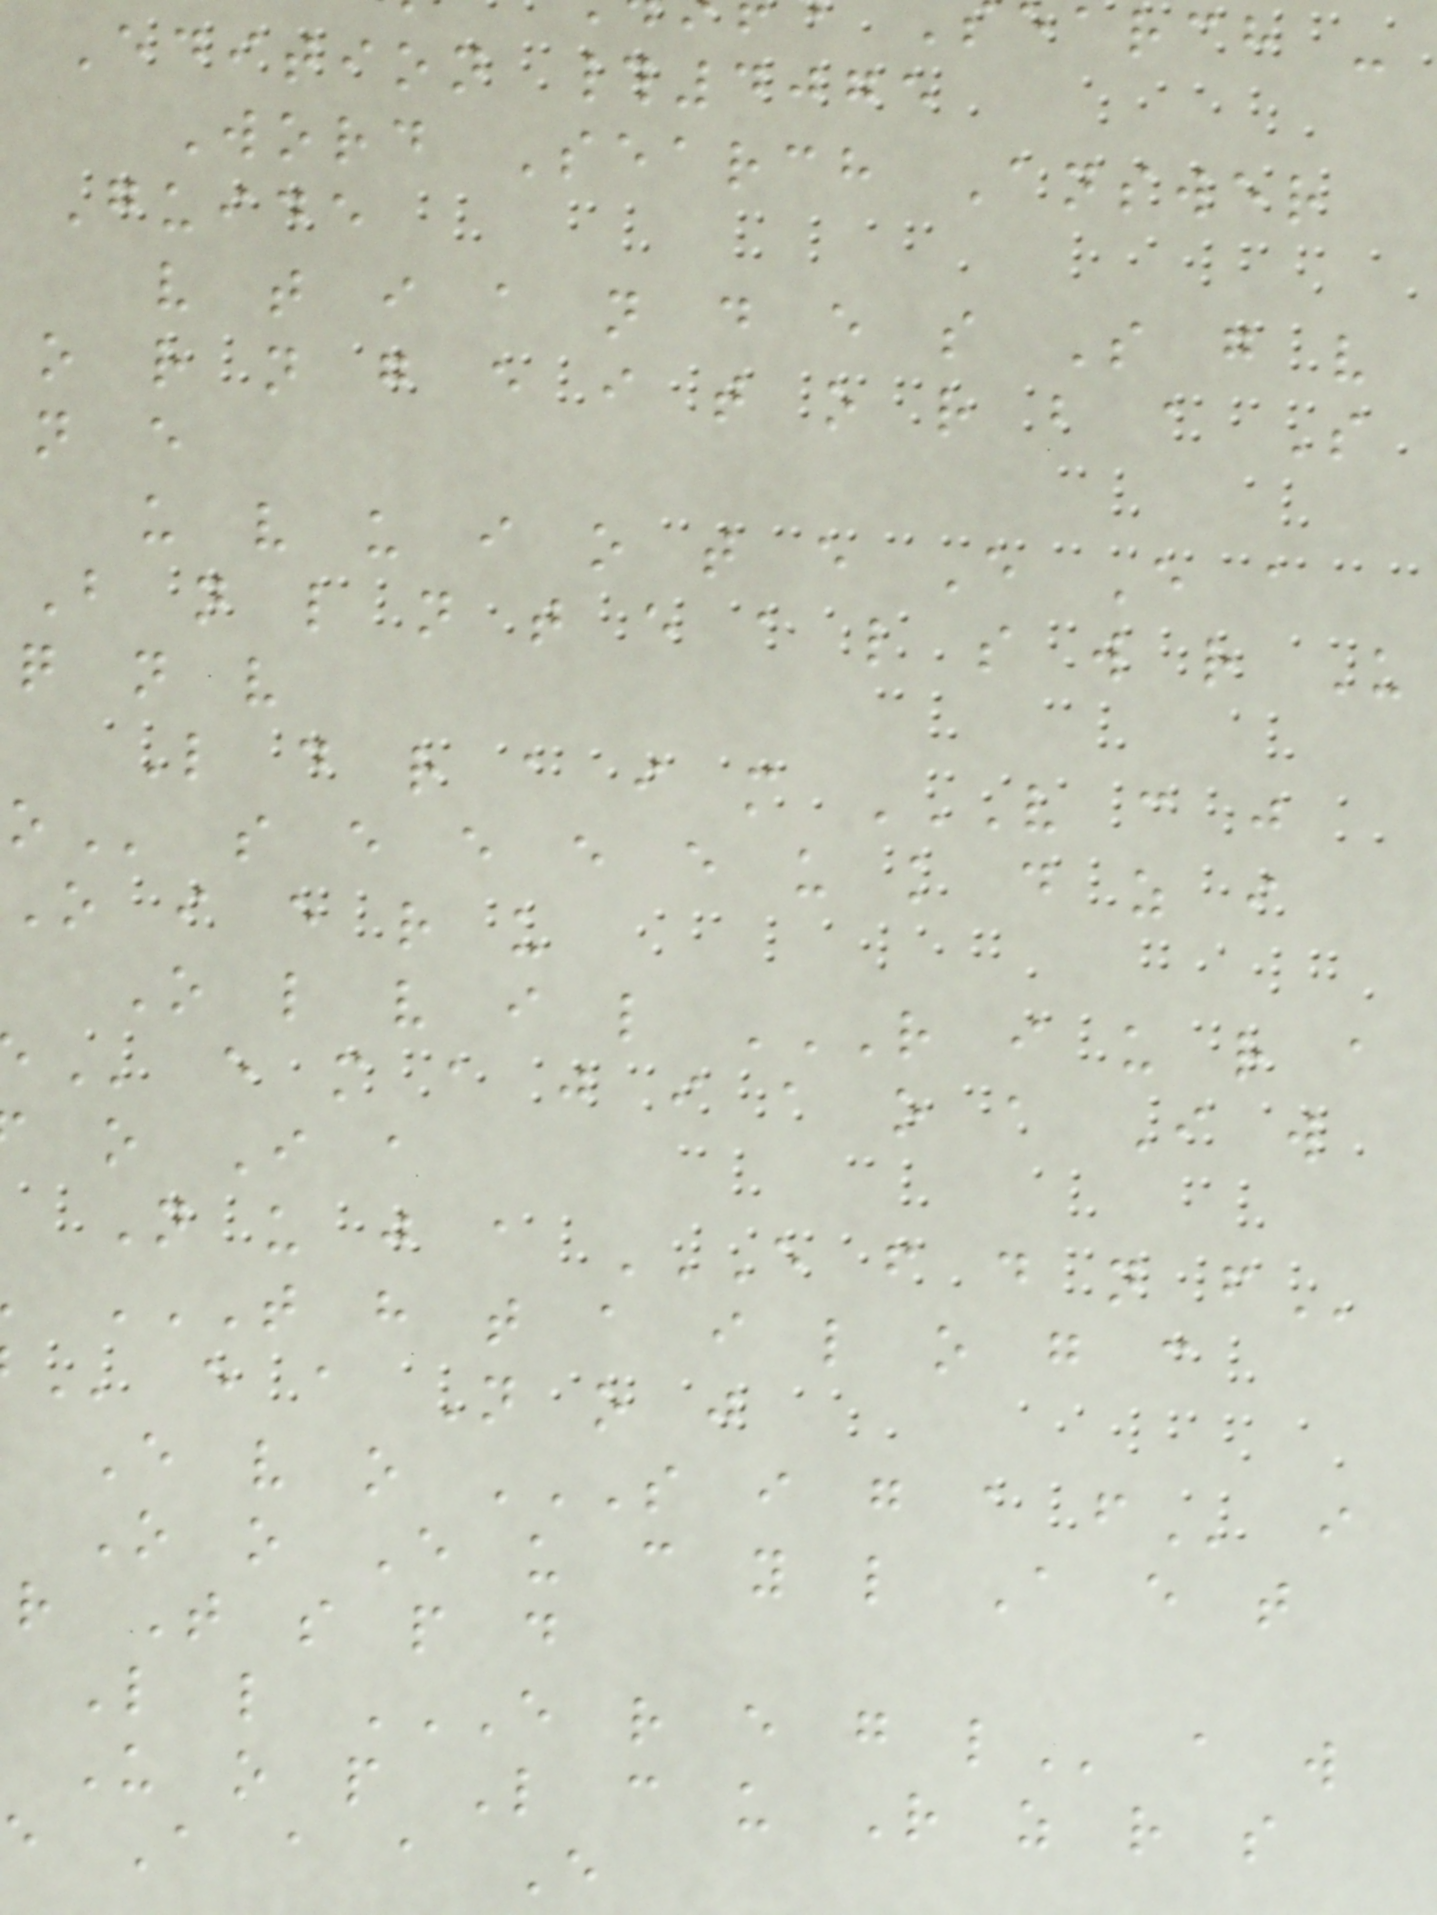earch -
Edition #4075
Word Search Answer
Guide
v t i a n d e s S g v
o r n g e i t o r b a S
n e
u v u i o t e E E a
B n l n t e a l s w r U
q n v
L d r a i m V C J
s e e e e u k d z i
O i e r u
O l v i l R I U R A
e m a j i a o a I w
o I a
N u j a E F D N F
e a N o j
E v o S I G A F i
O o E u c y l A e t
r T s p d
L l E R E G L a w
U o p L c u R z r s
e A a a E
